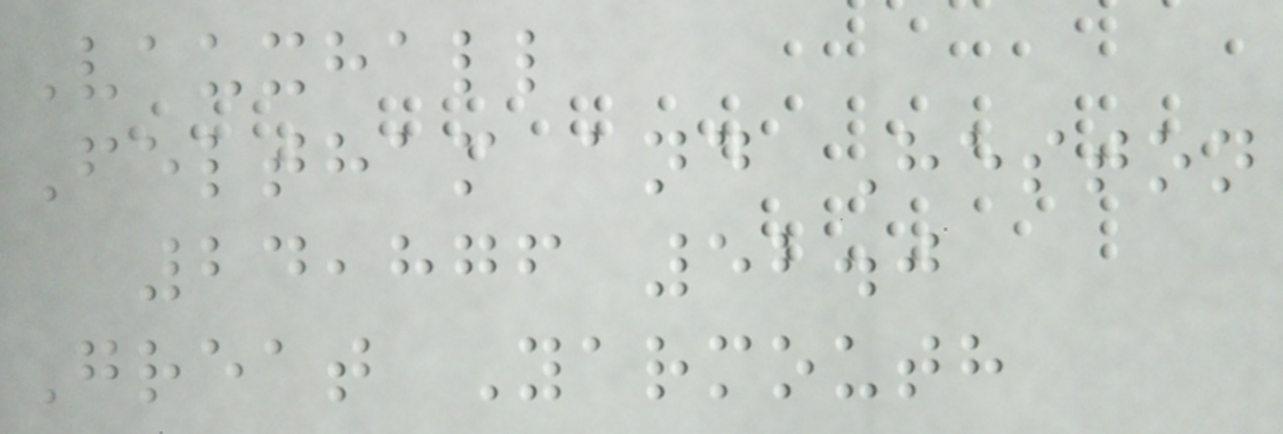Vauxhall
Feltham and Heston
24,876 52.0
Great Yarmouth
